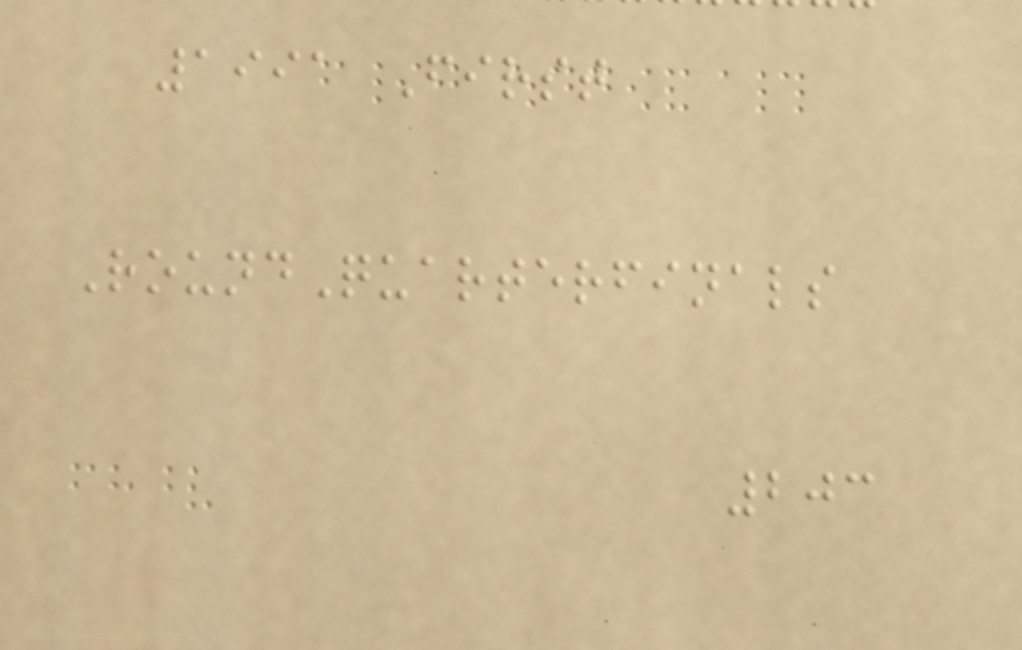1991 First
RoundQuarterfinals
203
